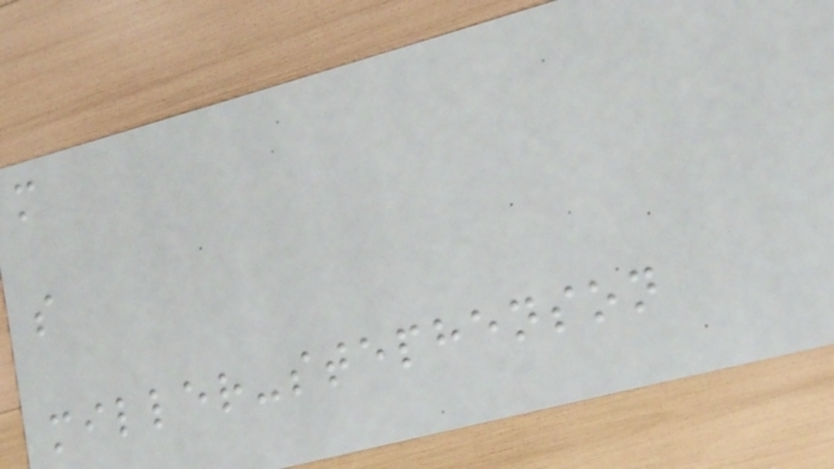m
s
miller-stephenson
